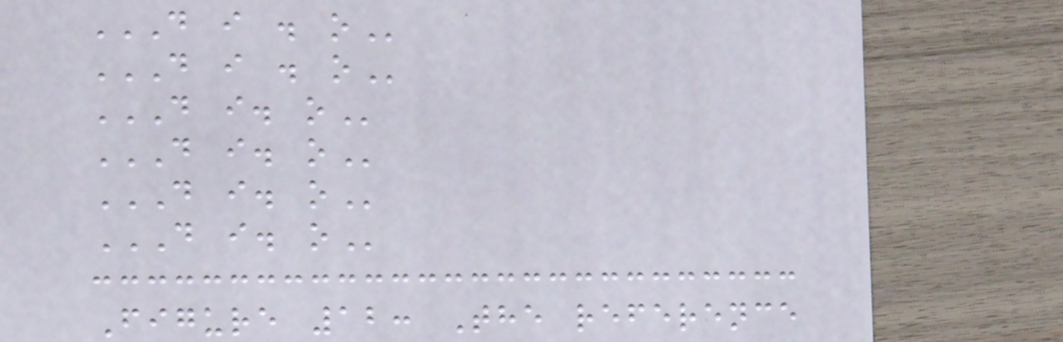D I . O
D I . O
D I. O
D I. O
D I. O
D I. O
Figure 12: The reference
